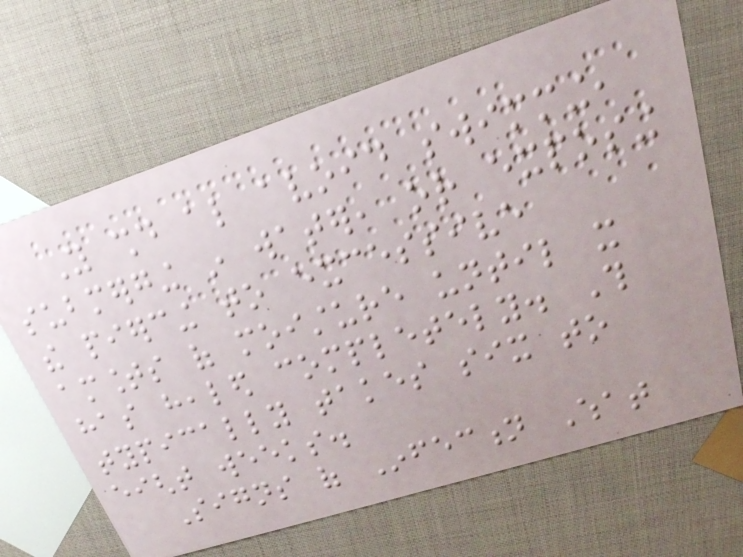You should also avoid swimming,
submerging in water, or exposing
the piercing to excessive
amounts of moisture until it
has healed completely. This
typically takes six to
eight weeks.
Signs of Infection What
